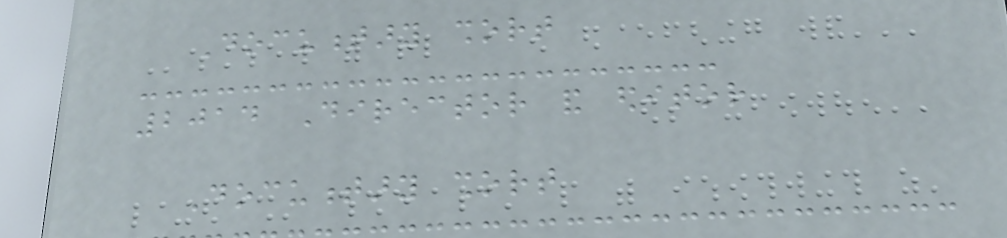Documentary short
2014 Director and editor
Documentary short
